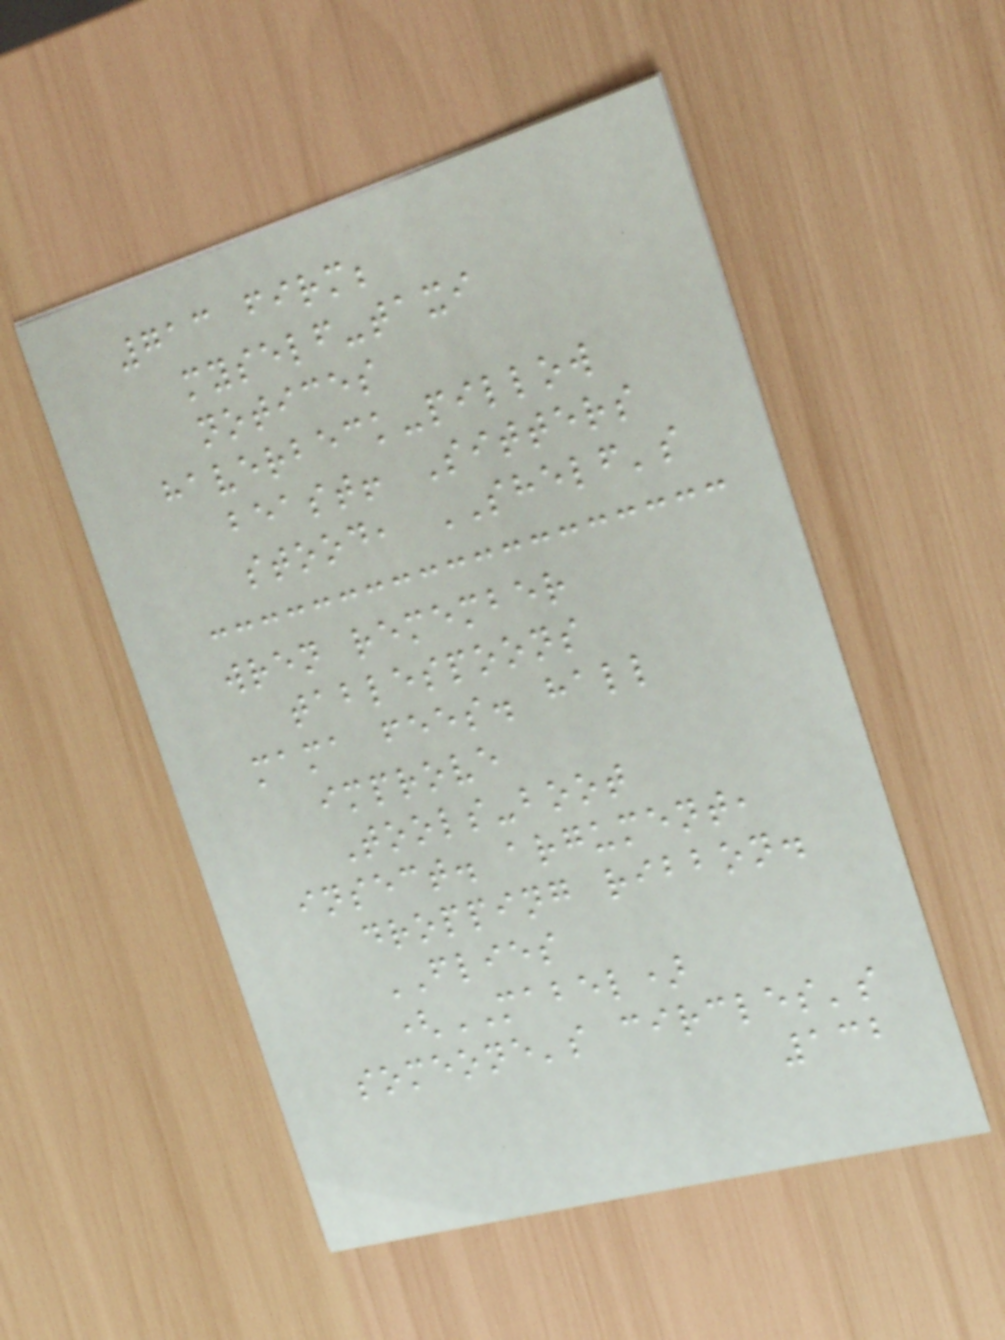713 firm;
myself-taxi
notices
haverbeck-pillow
beast! Sitters
stood, SHELF's
wren remember
tablespoons
mama fees. hall
improve
Tools-boot
insect. argument,
dropping ribbon.
FLIES
(MABEL)
someone's circles's
132
